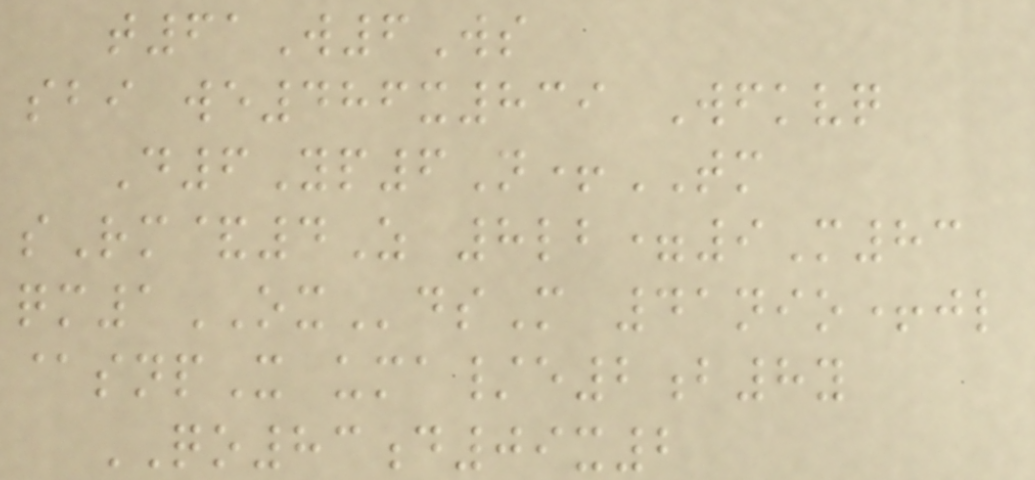t61W6Ws
sbi we486x839 Wfkvq
D6Yp6N+TM
sRm&4Z 8lb=9M83
qm1OXdsM 41nio+jl
@snpX uma/e2b8y
QO83d09x2
